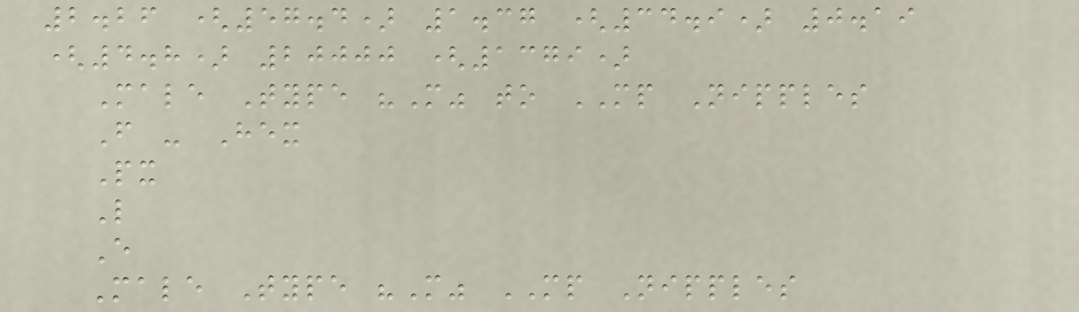2.26 (57.4) 1.37 (34.9) 0.19
(4.8) 20000 (1379)
Male Type "M" to MP Nipples
F - Hex
Px
L
E
Male Type "M" MP Nipples
